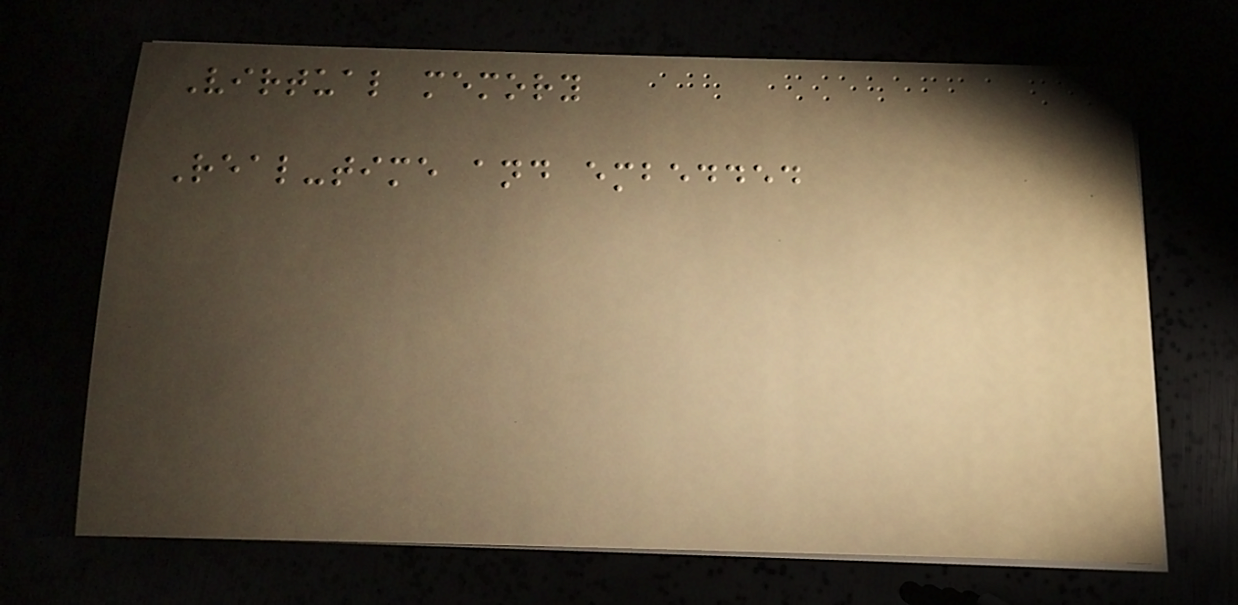Virtual memory
Real-time and embedded
